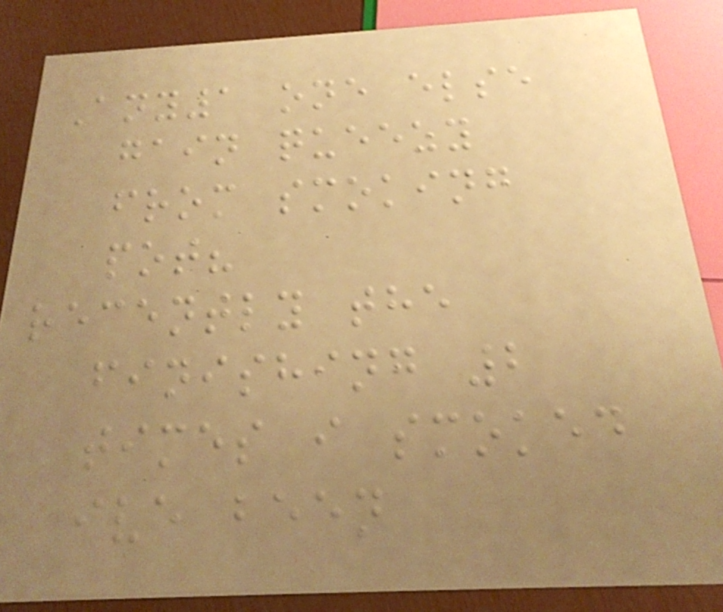Any1 one else
gain queezy
from smoking
pot?
recently the
finishing 2
times i smoked
ive been
